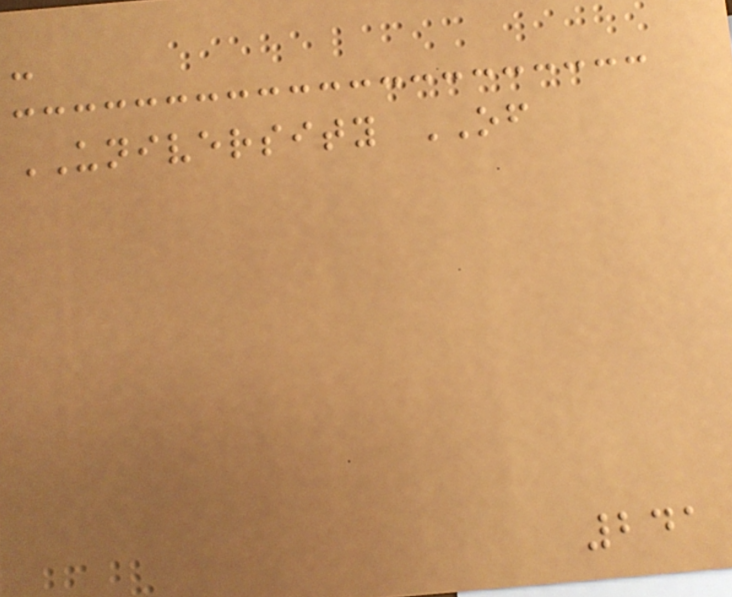-
UNIVERSITY OF
241
